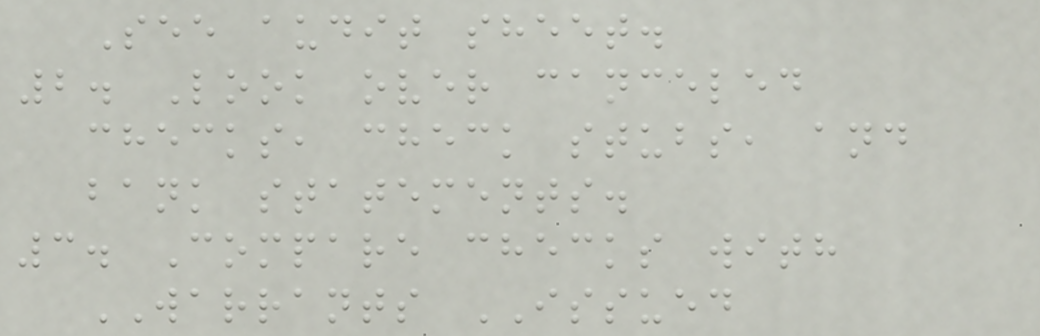See audit sheet.
2. Look over canceled
checks, check stubs, and
bank statements.
3. Compare checks with
WARRANTS ISSUED
